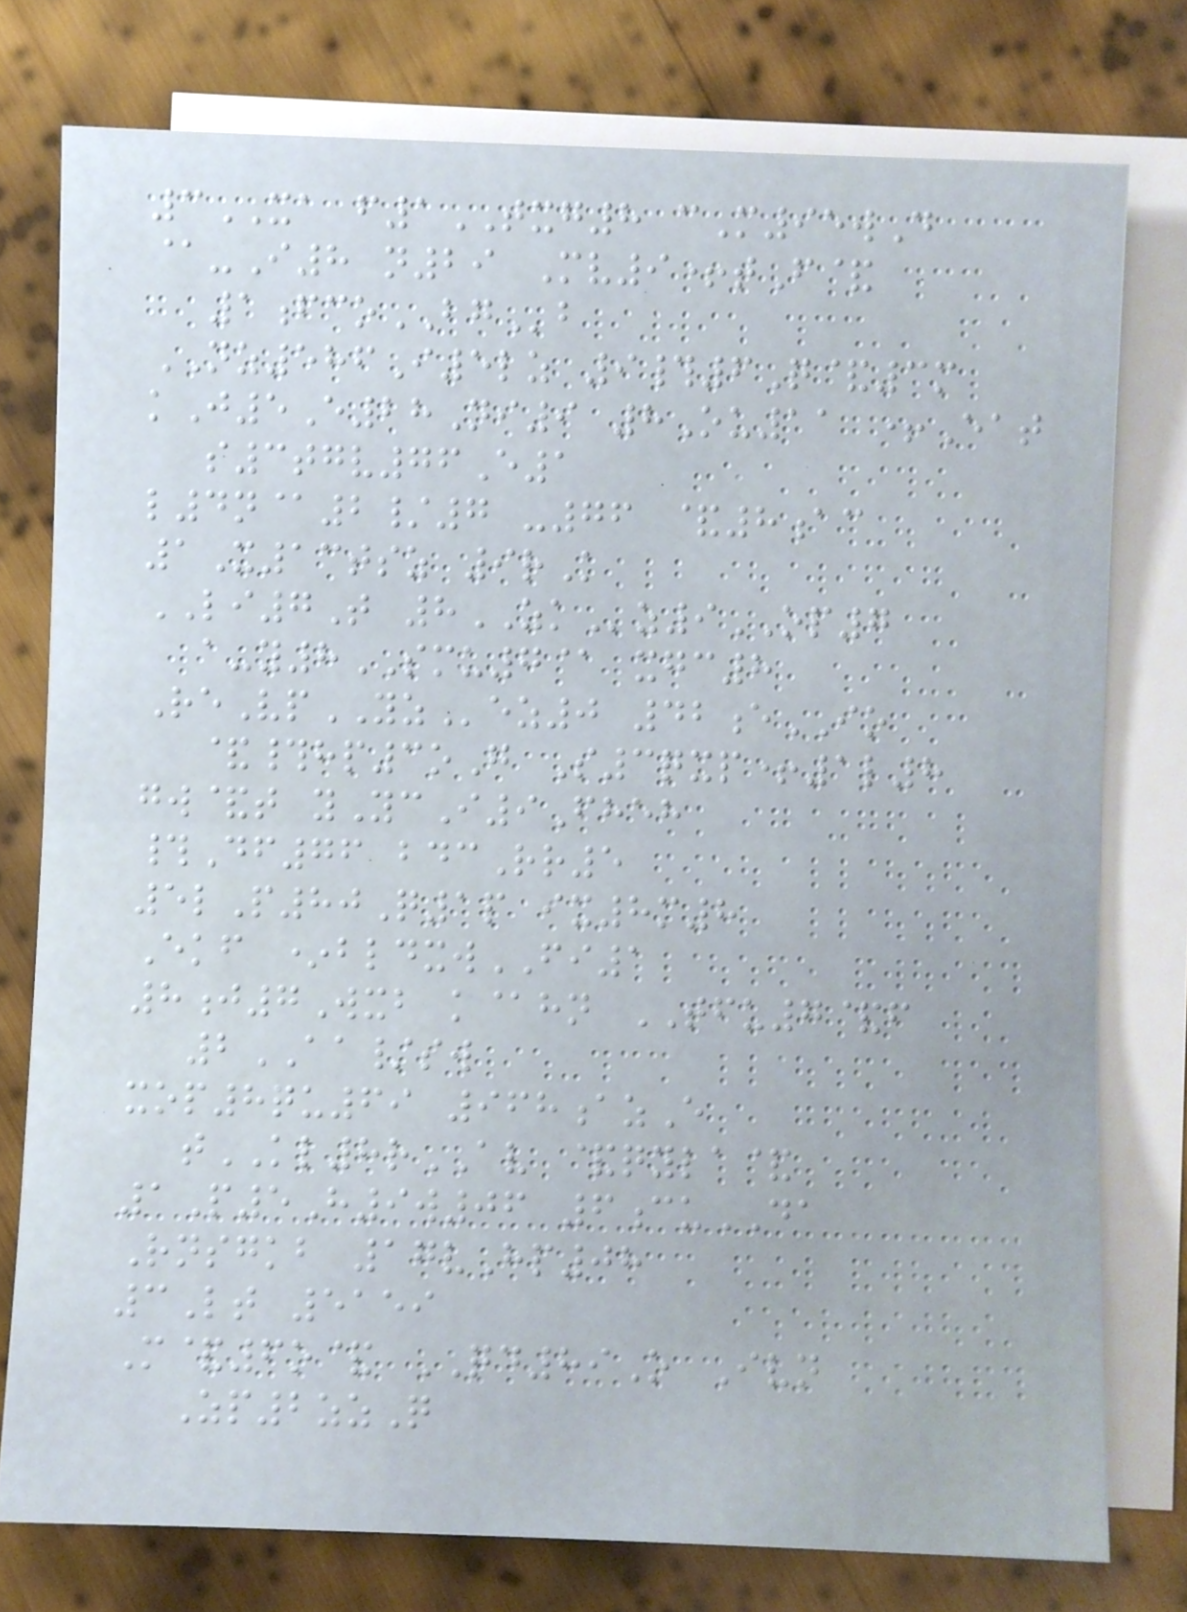3XA f1TXG8 cM95wD
@-I8 n29 Mv9+tF&
1fcoBGb
NZ586I5lz 9#6Q&3m
kJ5E28Ni9 8Ou11 +Eat
s3tgv76E1
l4n@2/7 -76 &8ac
1X13tsz 9rK
LI7T 8ZKz9OP7
a-y8SMU7@ xgc8
ReVpYZez0 42eIO
&#hp3oG S3qxp+1l8
gw&t yYcI9Fheh
#Df76 bdcRr5
5lP80Q1p ix8m8
Ekf *bldxwFI1
8j7Wxb k@hn TFU7&f
2AA/sw
xop8qu69 968azE
tKL8rAV &qyla&
1P5H9w06 6cuDA
Rnsgkb 17vHp08
3Lt 5159
M&6o& QD89O Ivn
Zp2zzQ
